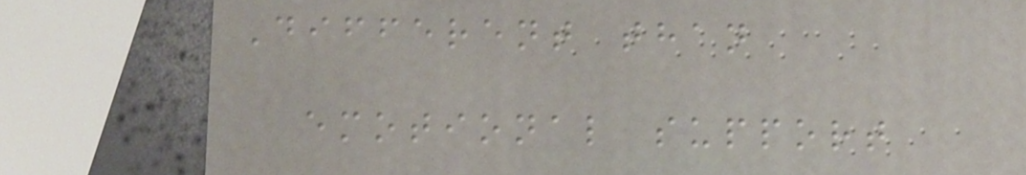Different than
emotional support
